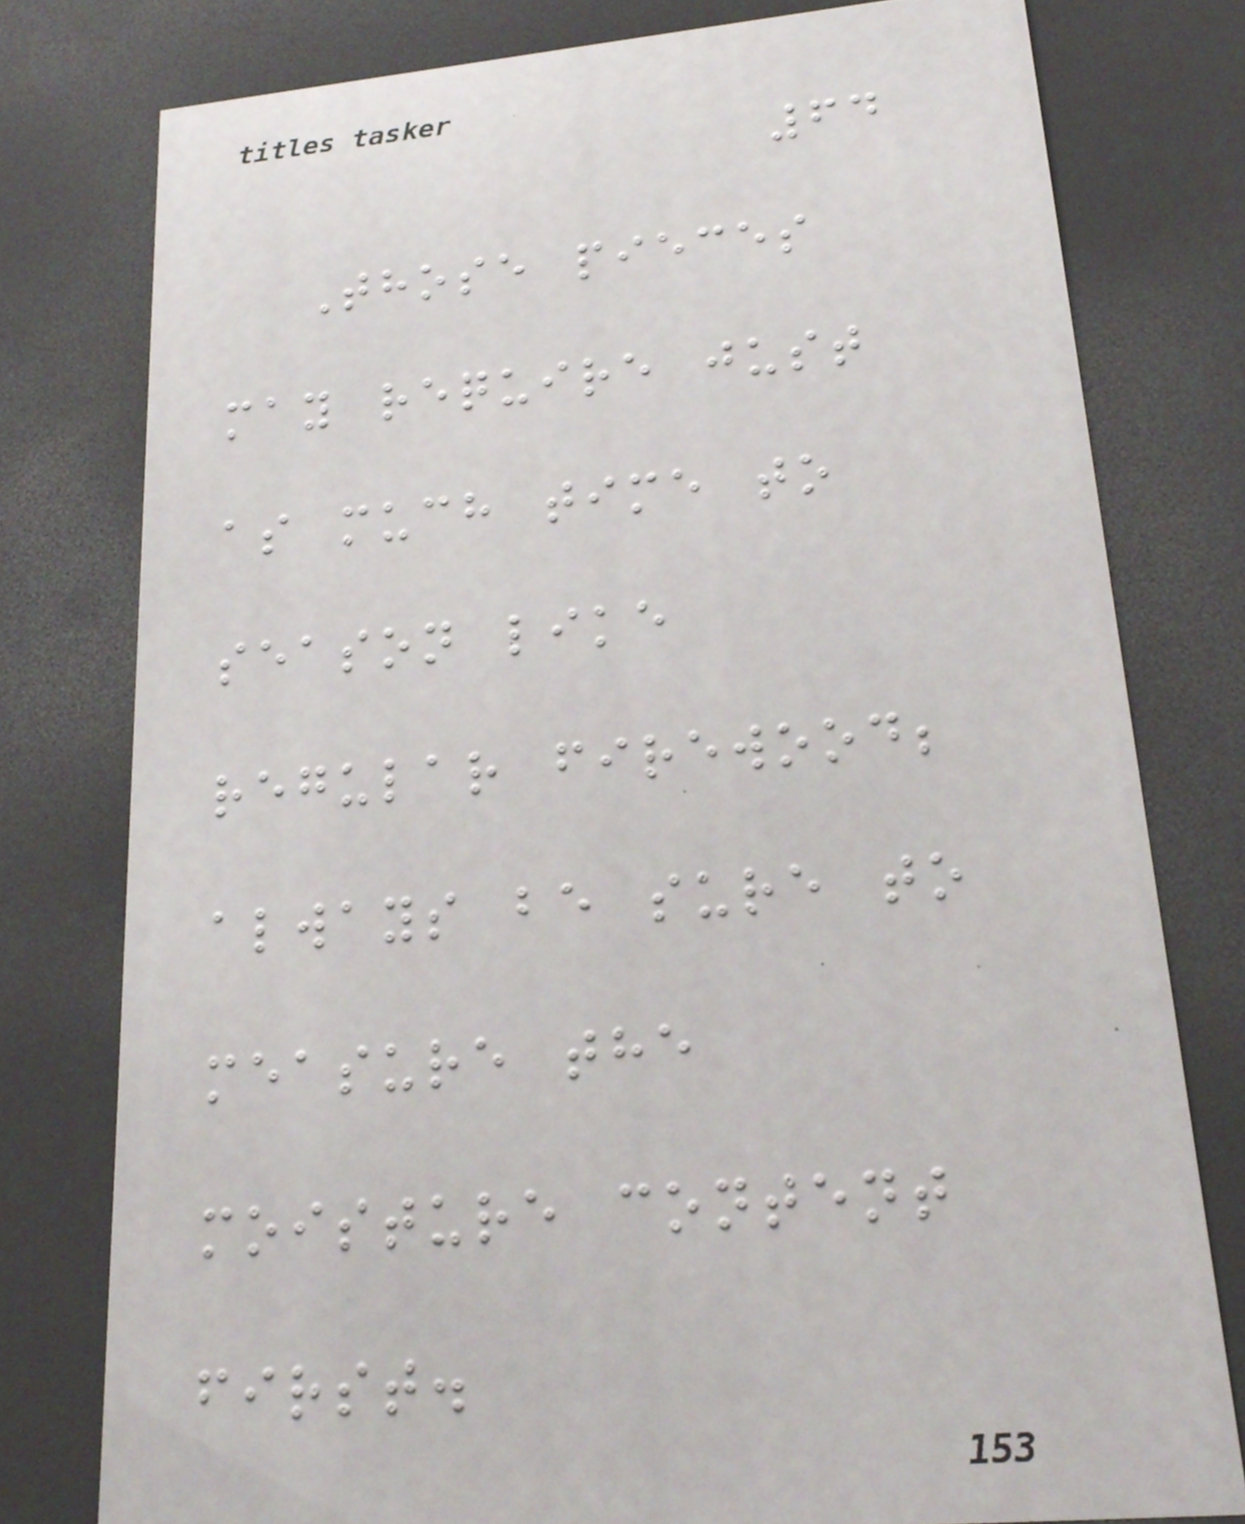64
Those pieces
may require just
as much time to
season like
regular firewood;
always be sure to
measure the
moisture content
first.
